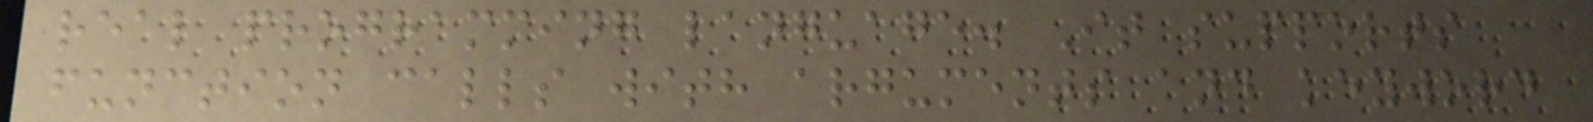real programming language. It supports
function calls with arguments and keyword
